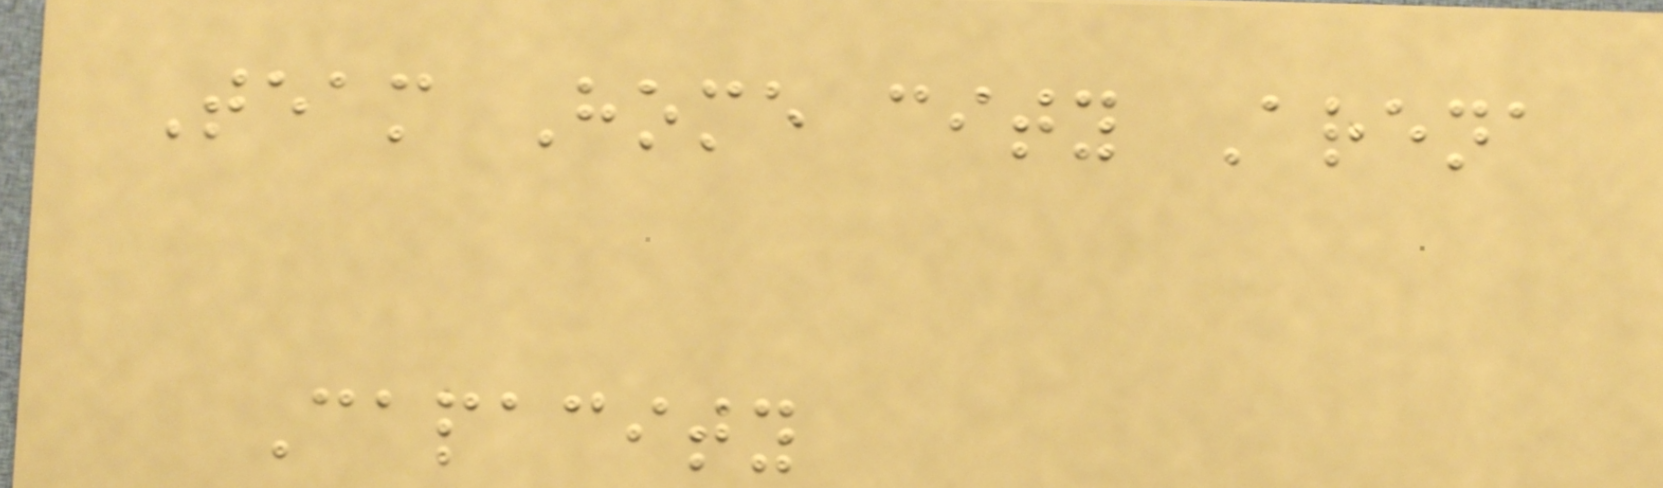Team Home city Arena
Capacity
